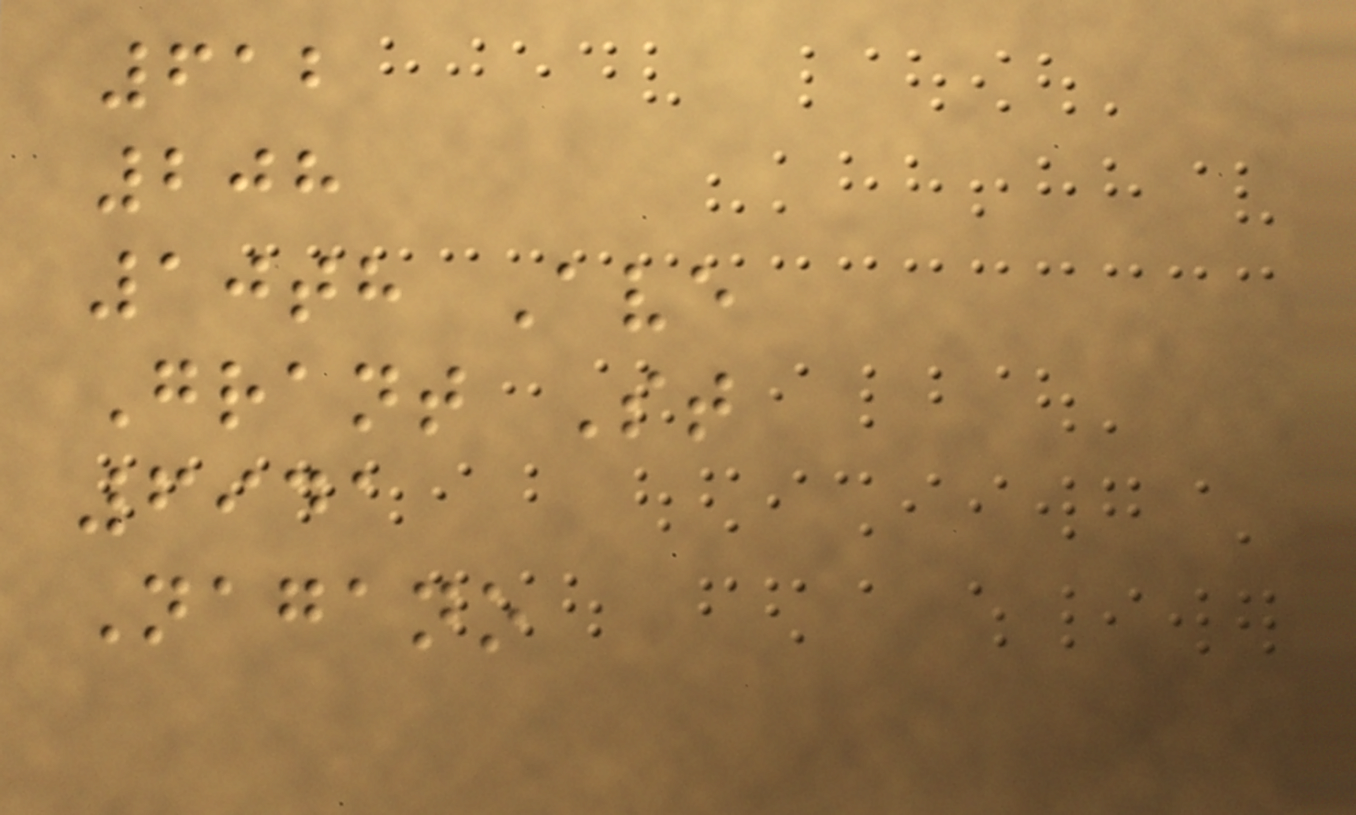612
208
10th Ave
Grant St
6941
Nagano
